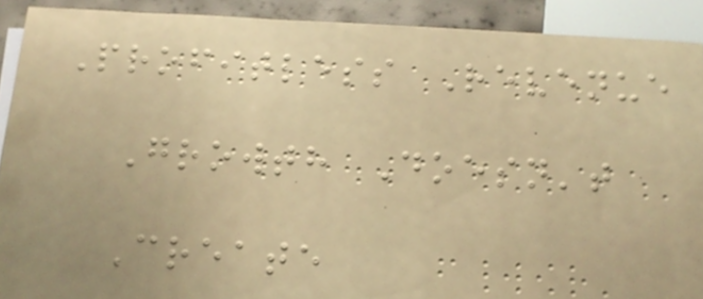Profitless Revenue
Growth Doesn't
Create
